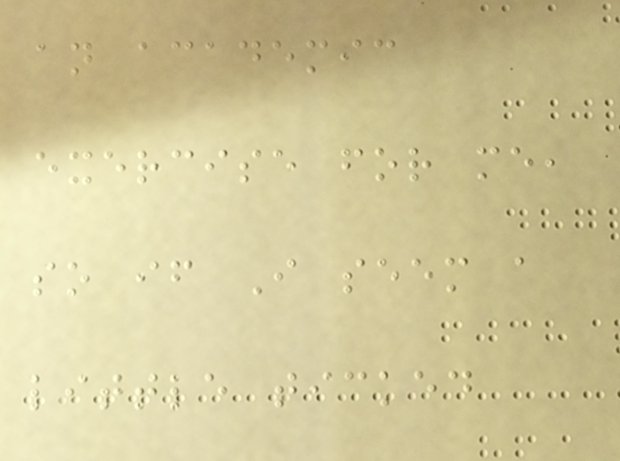an academic
exercise for me,
so if I seem a
little ticked
